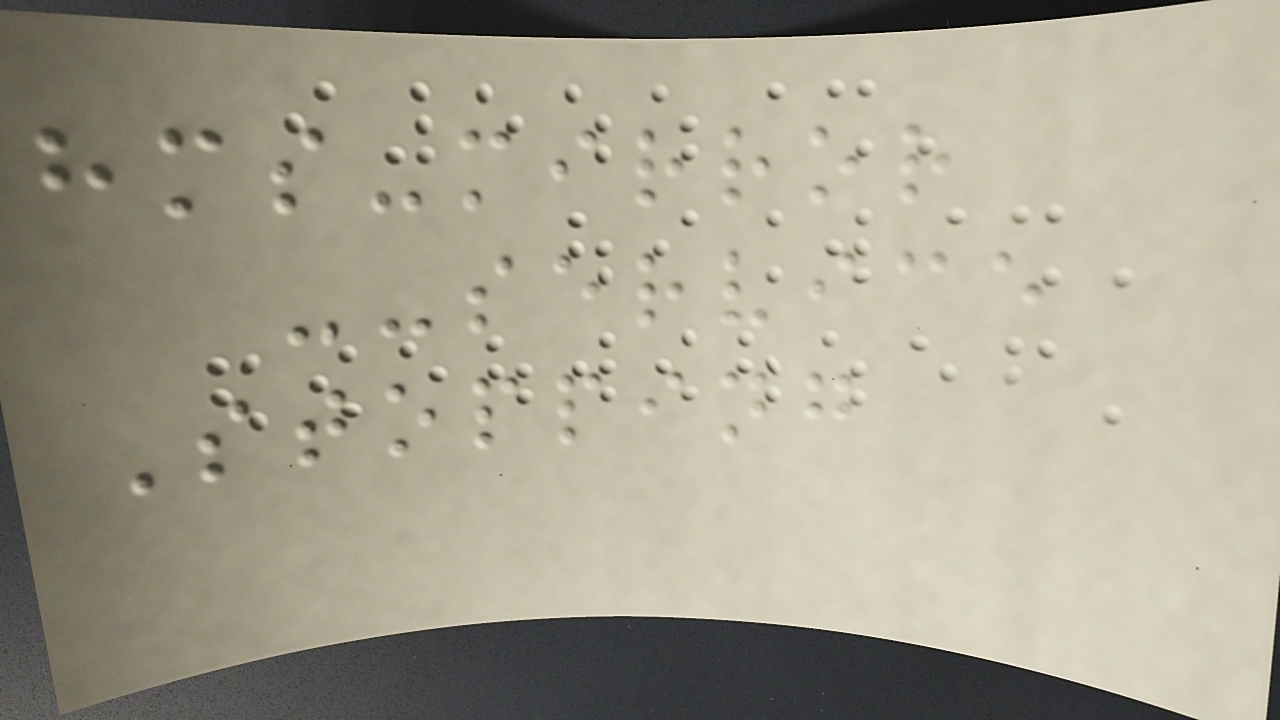hms-mirror
--service
Stopping
